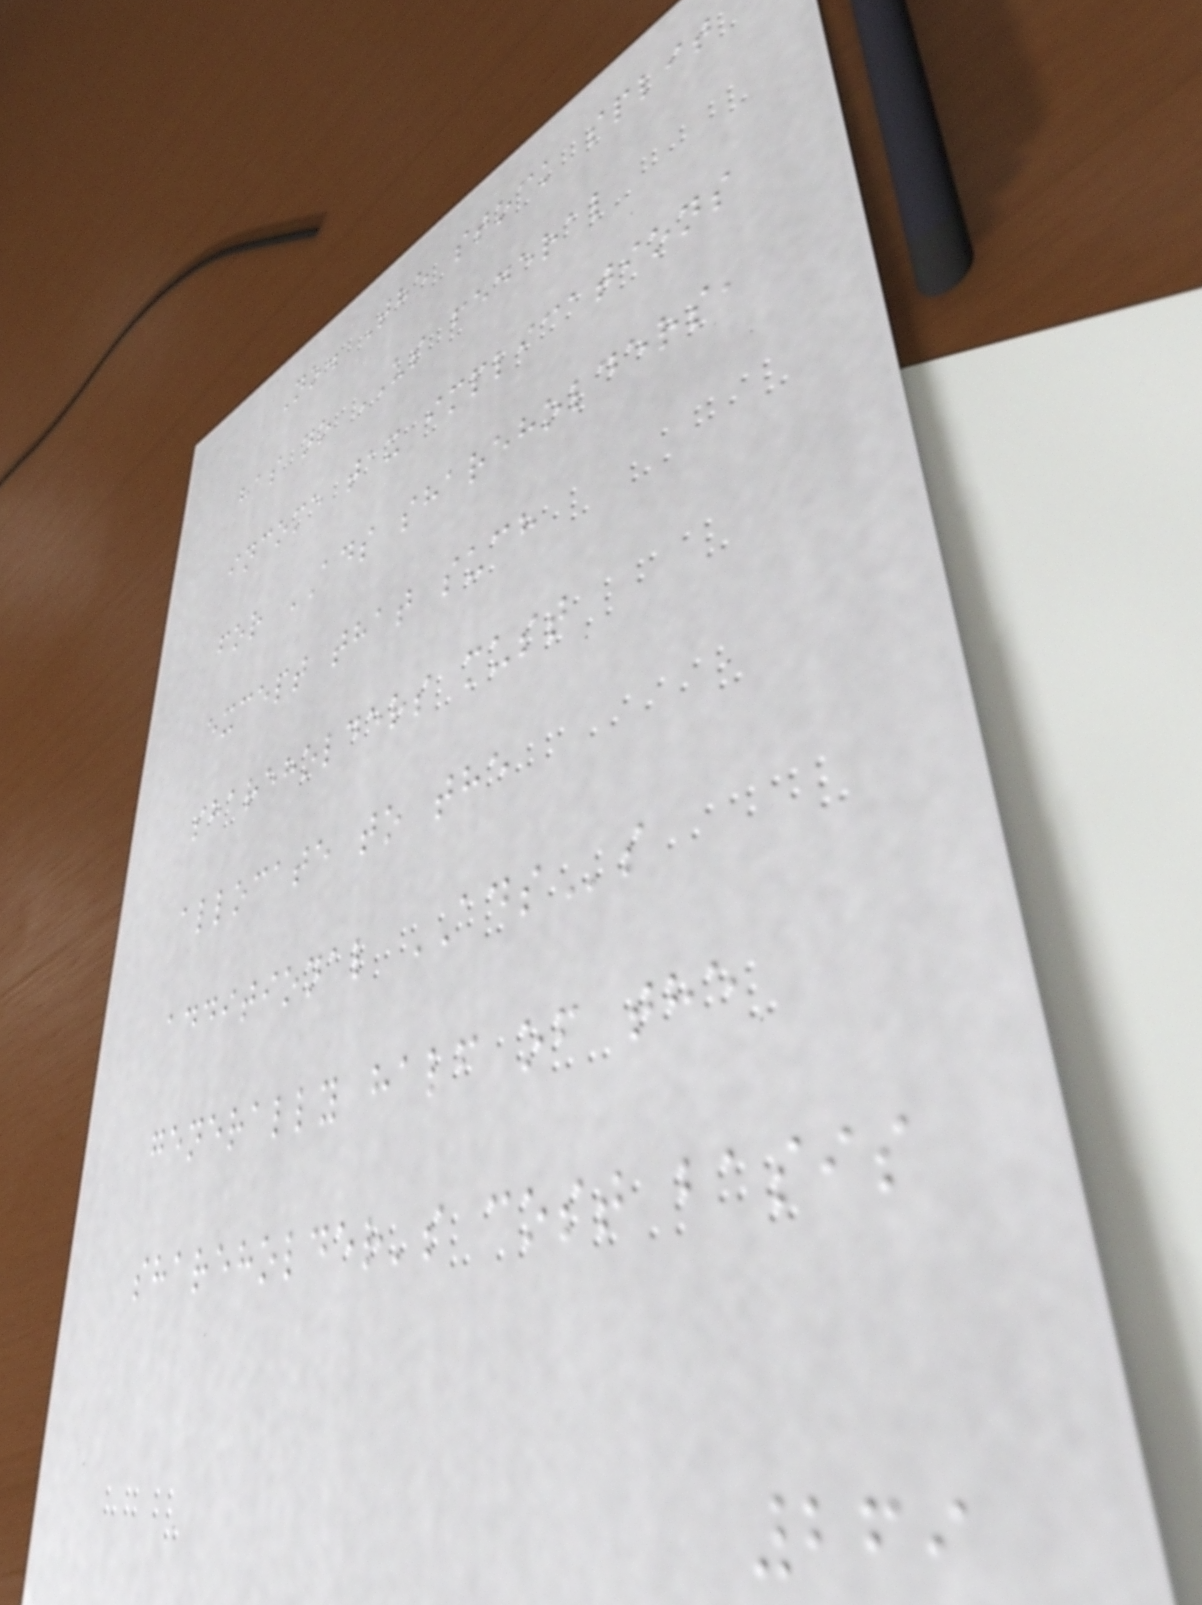No. The stock split
has no US federal
income tax implications
for ADS shareholders,
except that such
shareholders must
allocate to the
additional ADSs
generally half of the
shareholder's cost basis
269
